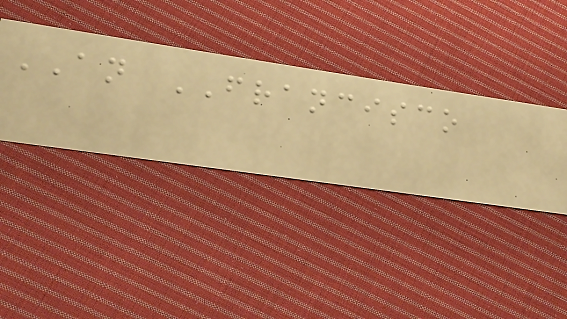AN FRANCISCO
